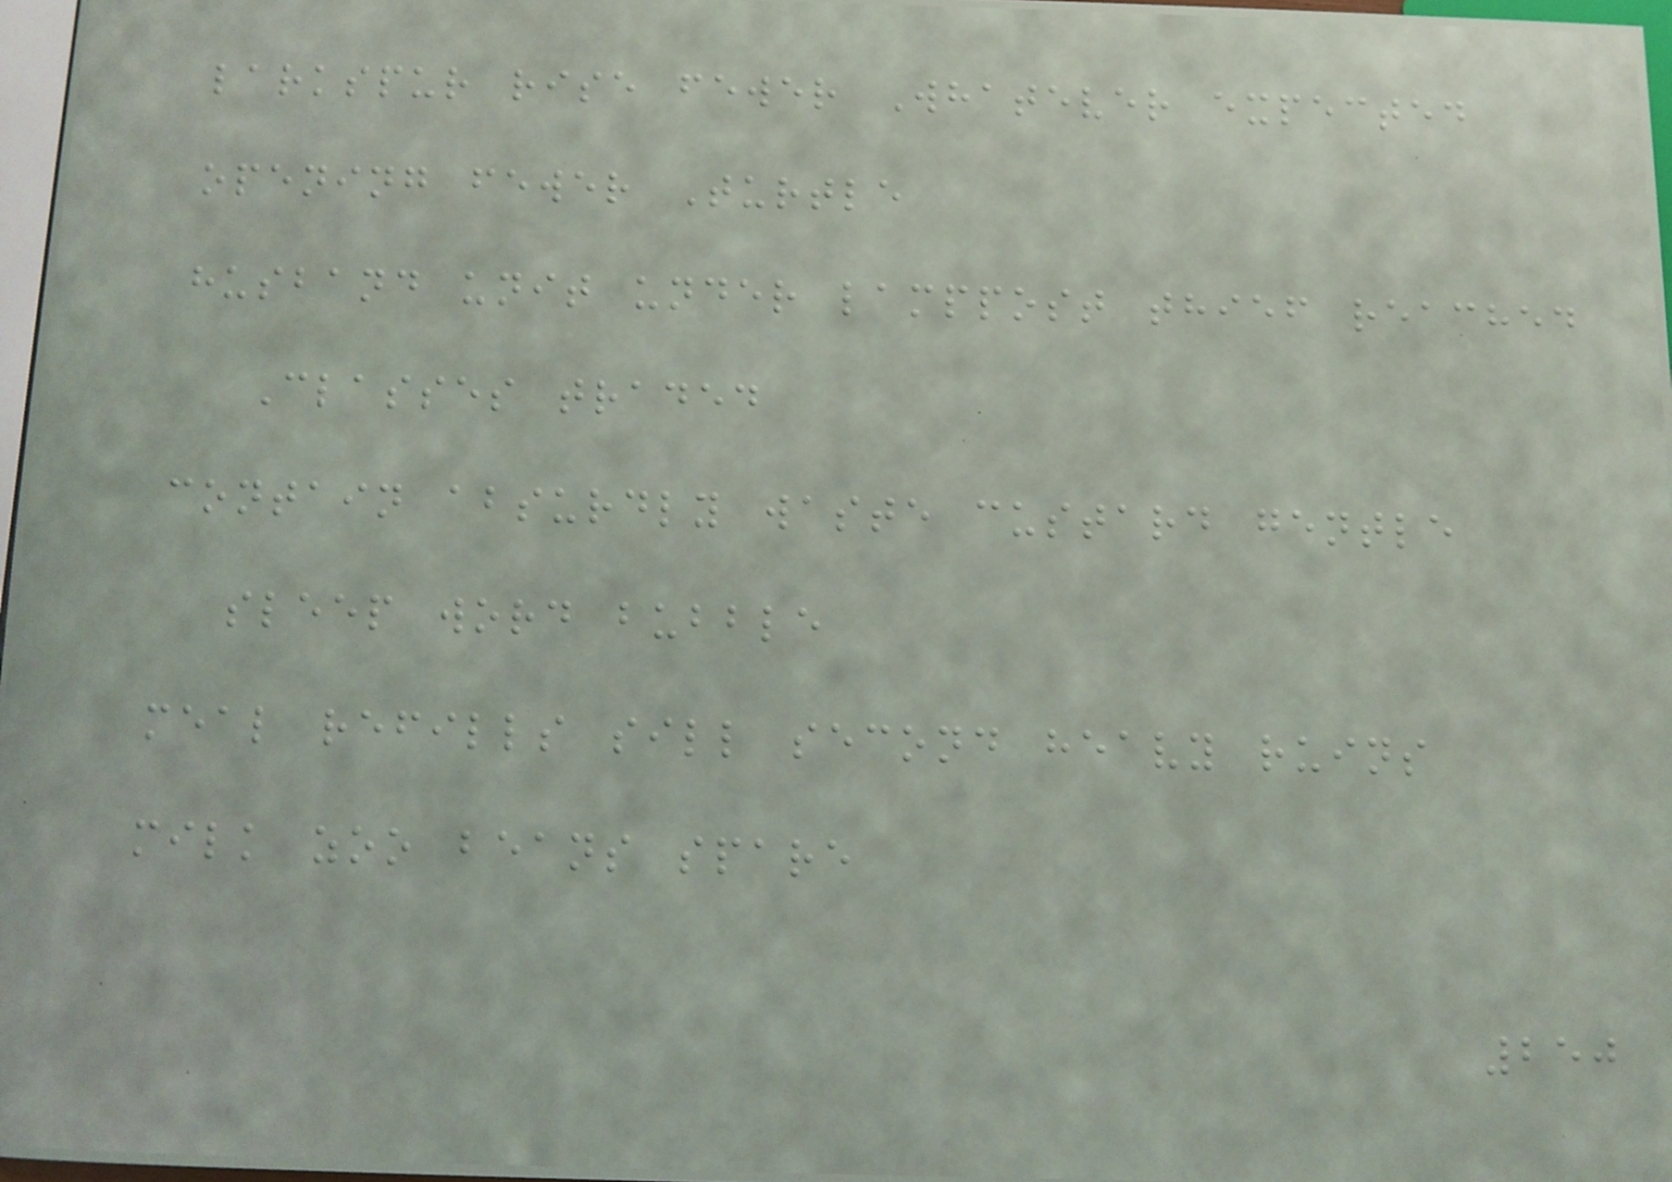larkspur rise fewer Whatever expected
opening fewer Turtle
husband unit under lamppost thief reached
Classes traded
contain absurdly waste custard gentle
sleep word bubble
meal refills sill second heavy ruins
milk zoo beans spare
250
